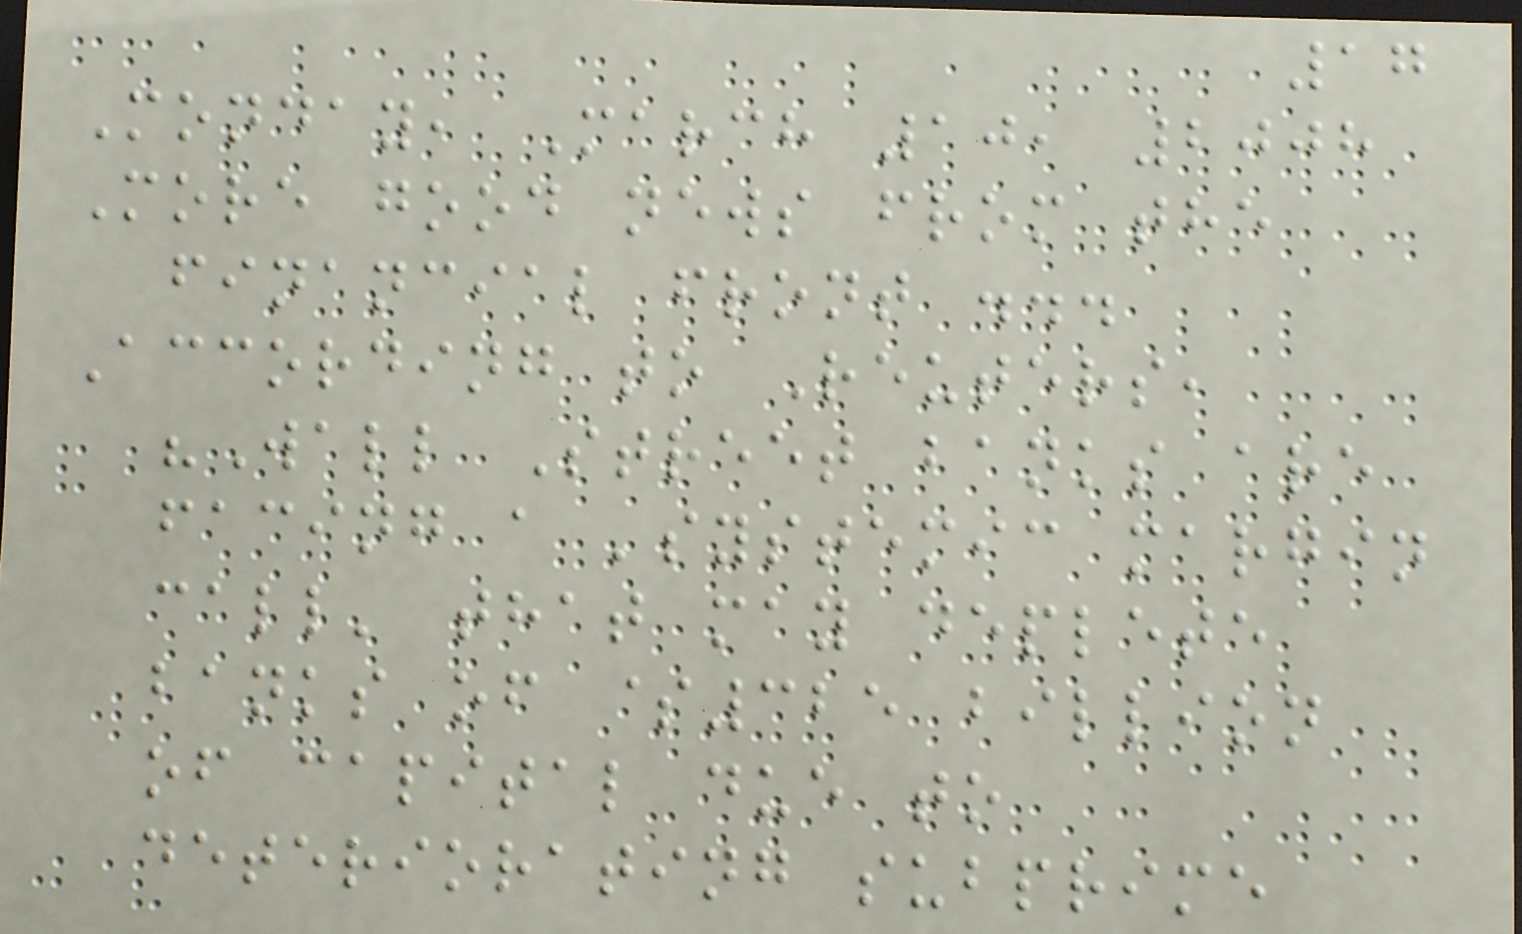17
Monday, March 10, 2008
More good news from the
financial front ...
According to Reuters,
"Wall Street banks are
facing a 'systemic margin
call' that may deplete
banks of $325 billion
of capital due to
deteriorating subprime
